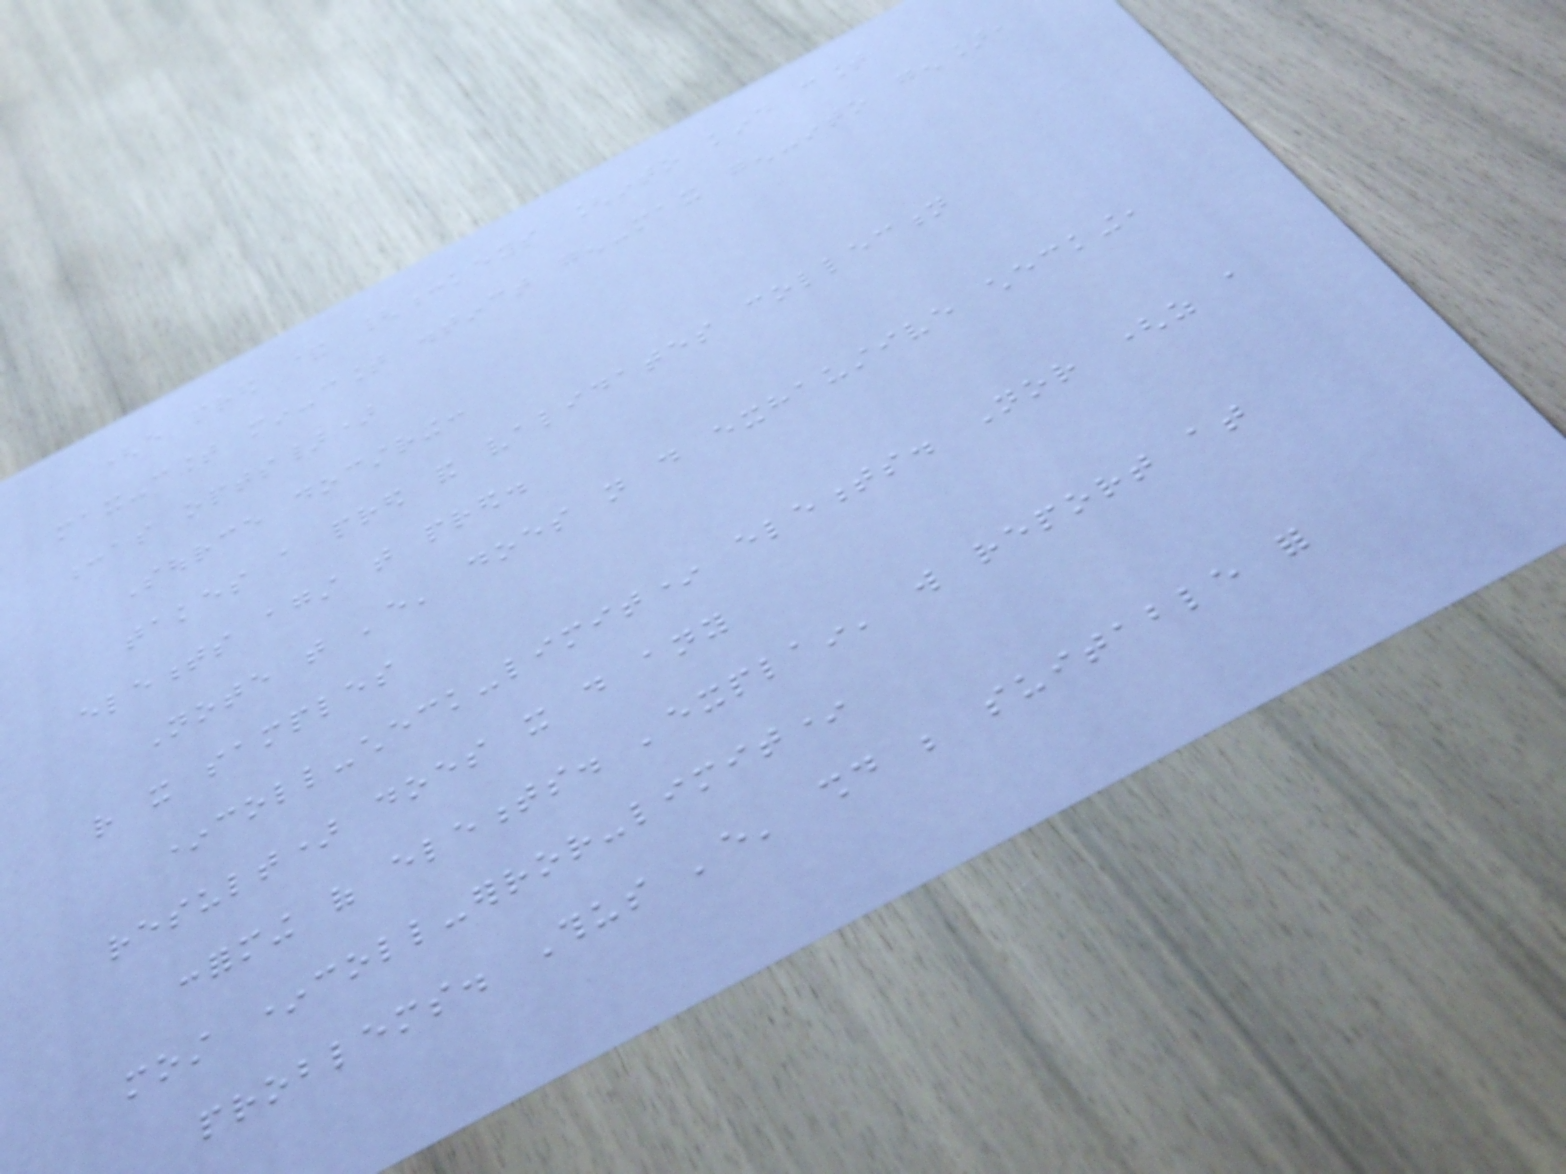(every pred & {:keys [into kind count
max-count min-count distinct gen-max gen-into gen],
:as opts})
Source docstring:
takes a pred and validates collection
elements against that pred.
Note that 'every' does not do exhaustive checking,
rather it samples
*coll-check-limit* elements. Nor (as a
result) does it do any
conforming of elements. 'explain' will report at
most *coll-error-limit*
problems. Thus 'every' should be suitable for
